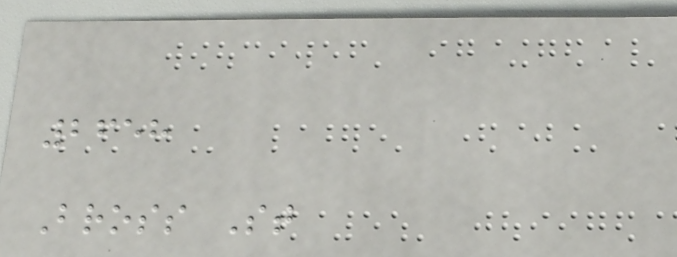2658
Bross St
